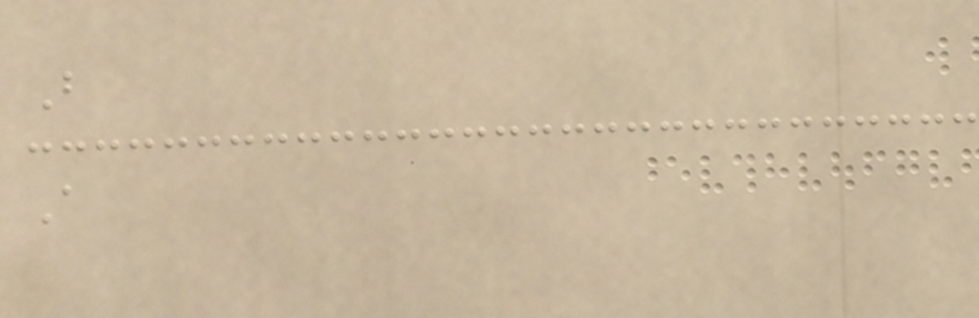B
A
